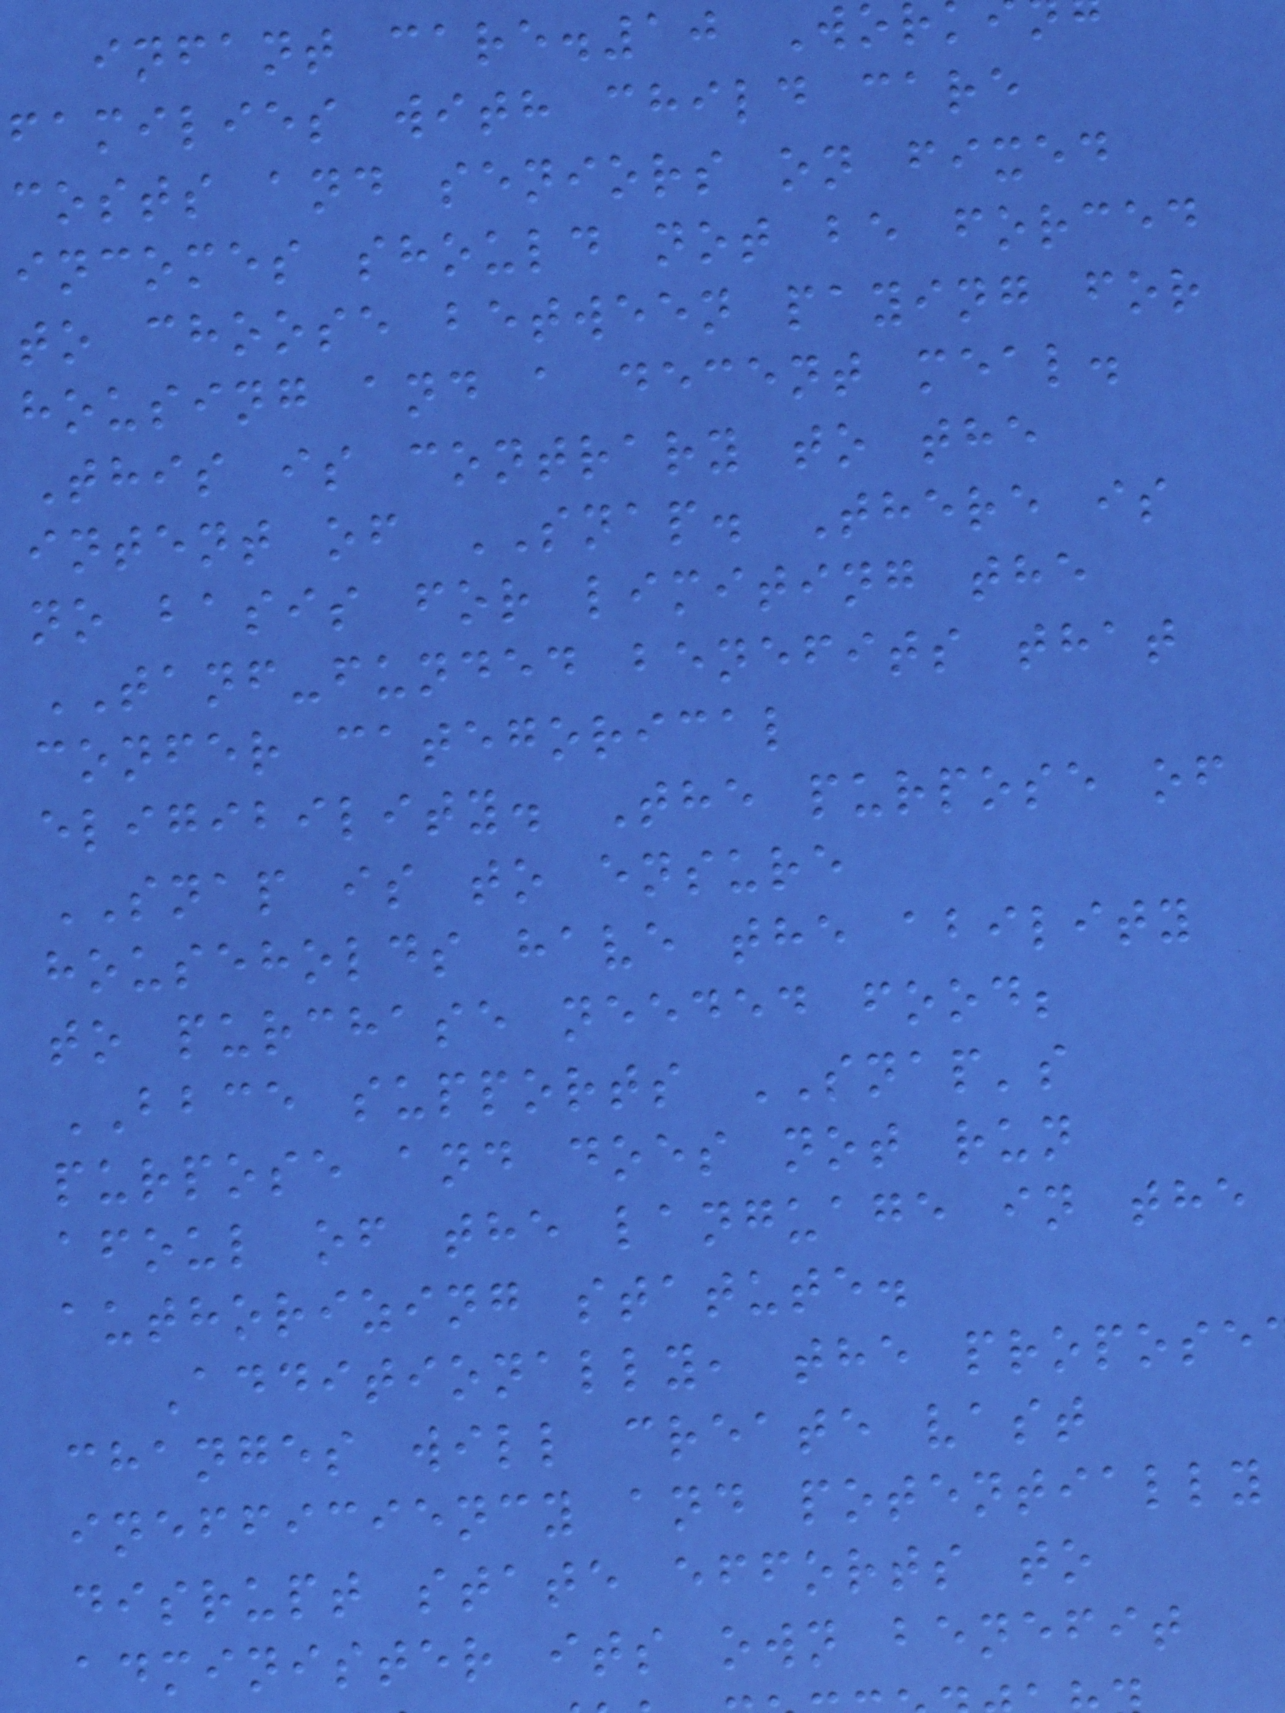infant care.10 Wo
families with child care
costs and seniors on fixed
incomes should not be forced
to choose between paying for
housing and a decent meal.
This is contrary to the
intent of SNAP. There is
no basis for limiting the
TANF-funded benefits that
confer categorical
eligibility. The purpose of
SNAP is to ensure
households have the ability
to purchase needed food;
BBCE supports SNAP's
purpose and does not run
afoul of the language in the
authorizing statute.
Additionally, the propose
changes will create vast
inefficiency and potentially
disrupt state efforts to
administer its own benefit
